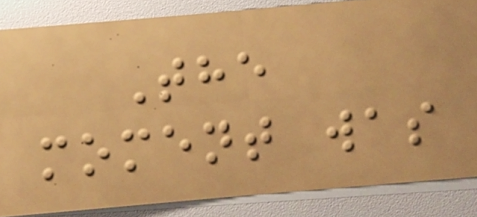The
moment was
